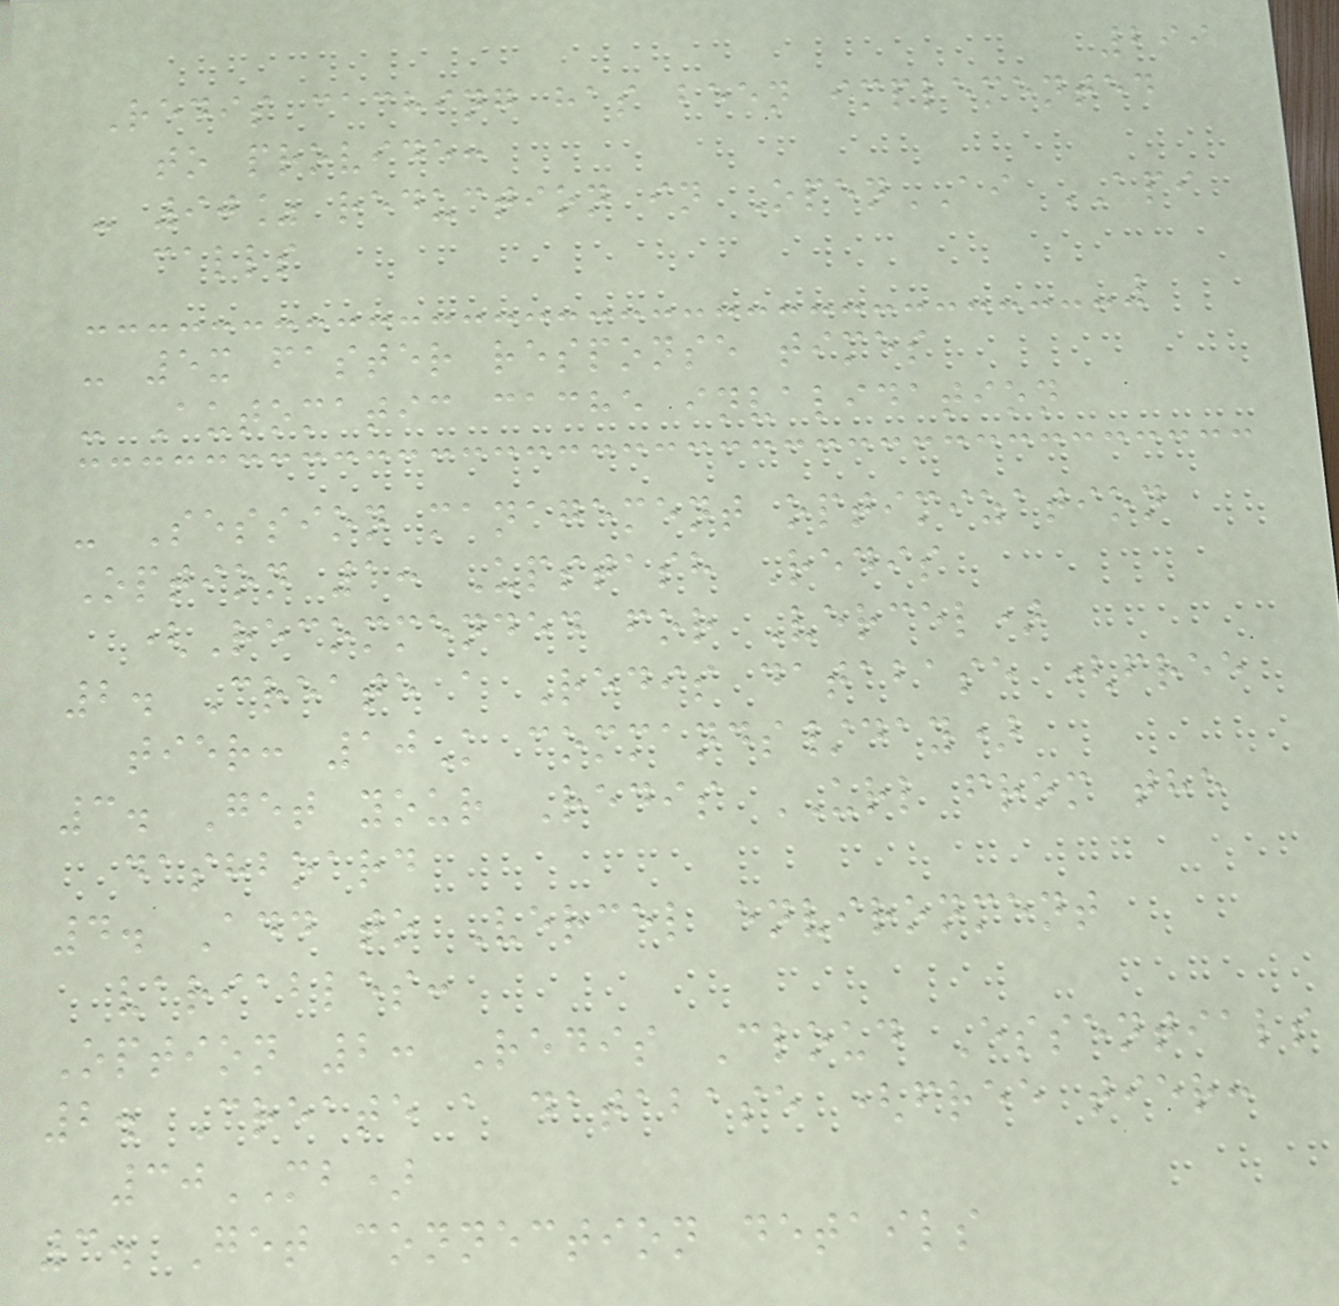299
Redis caching has been implemented
to provide:
- 90% reduction in OpenAI API
calls
- 5x faster response times
- Automatic cache invalidation
- Session management optimization
Option 1: Upstash Redis
(Recommended for Vercel)
2. Create a Redis database (free
tier: 10K commands/day)
3. Get your Redis URL from the
dashboard
4. Add to Vercel environment
variables:
Option 2: Redis Cloud Essentials
2. Create a database (free tier:
30MB)
3. Get connection details
